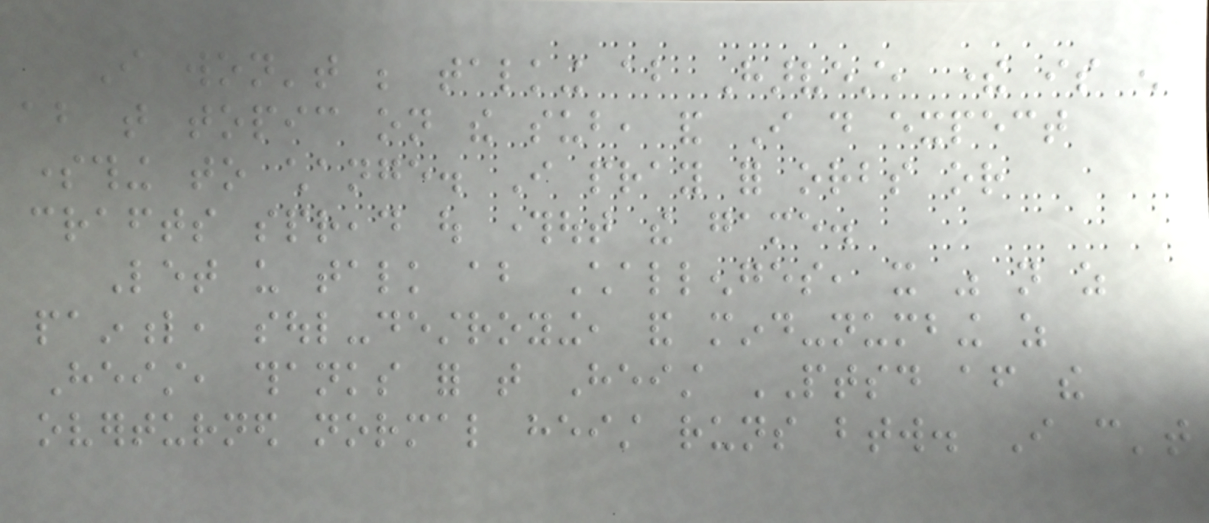I won't be talking about Harvest, there is enough
about that topic on the sub, and I do expect
something to change. I pray for orbs or
crafts spread out throughout the game.
Let us talk about Challenges, it was not as
painful, soul-destroying, and mind-numbing as
Heist, thanks for that Heist PTSD after the
overturned normal heist runs btw. I can't
